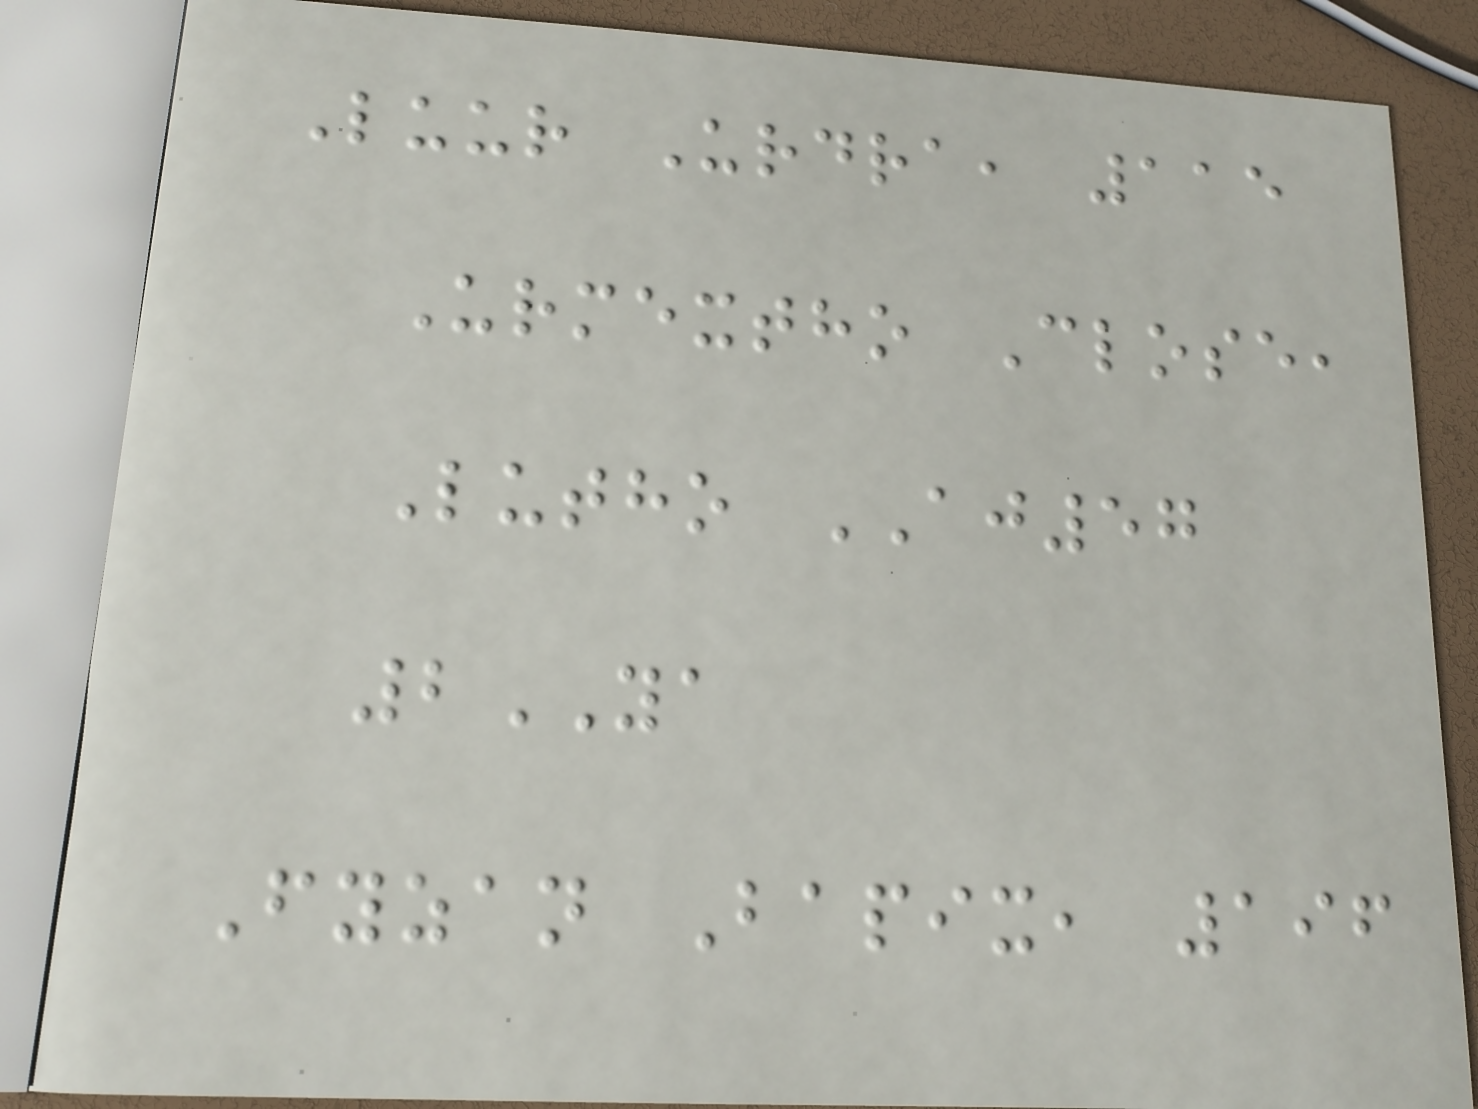Luur Urdra, 115
Urmextho Close,
Lutho AJ57
2YA
Fyzan Bapix, 196
